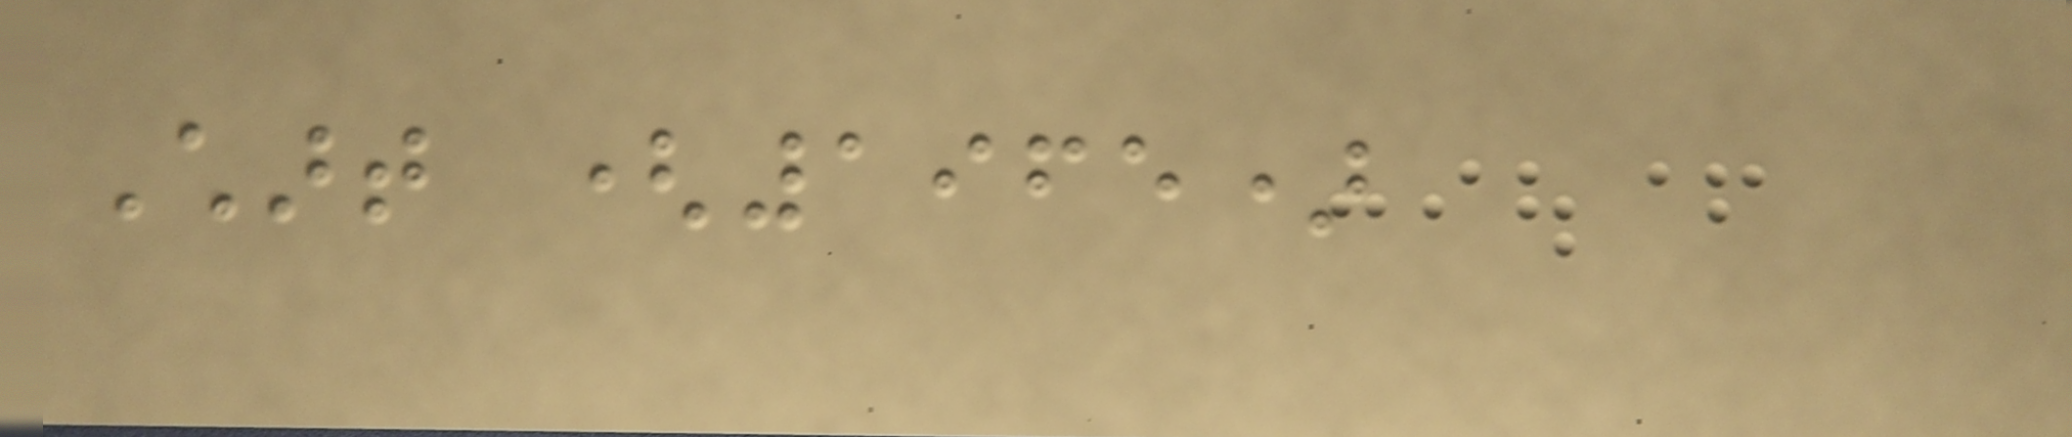Chart (1965)
